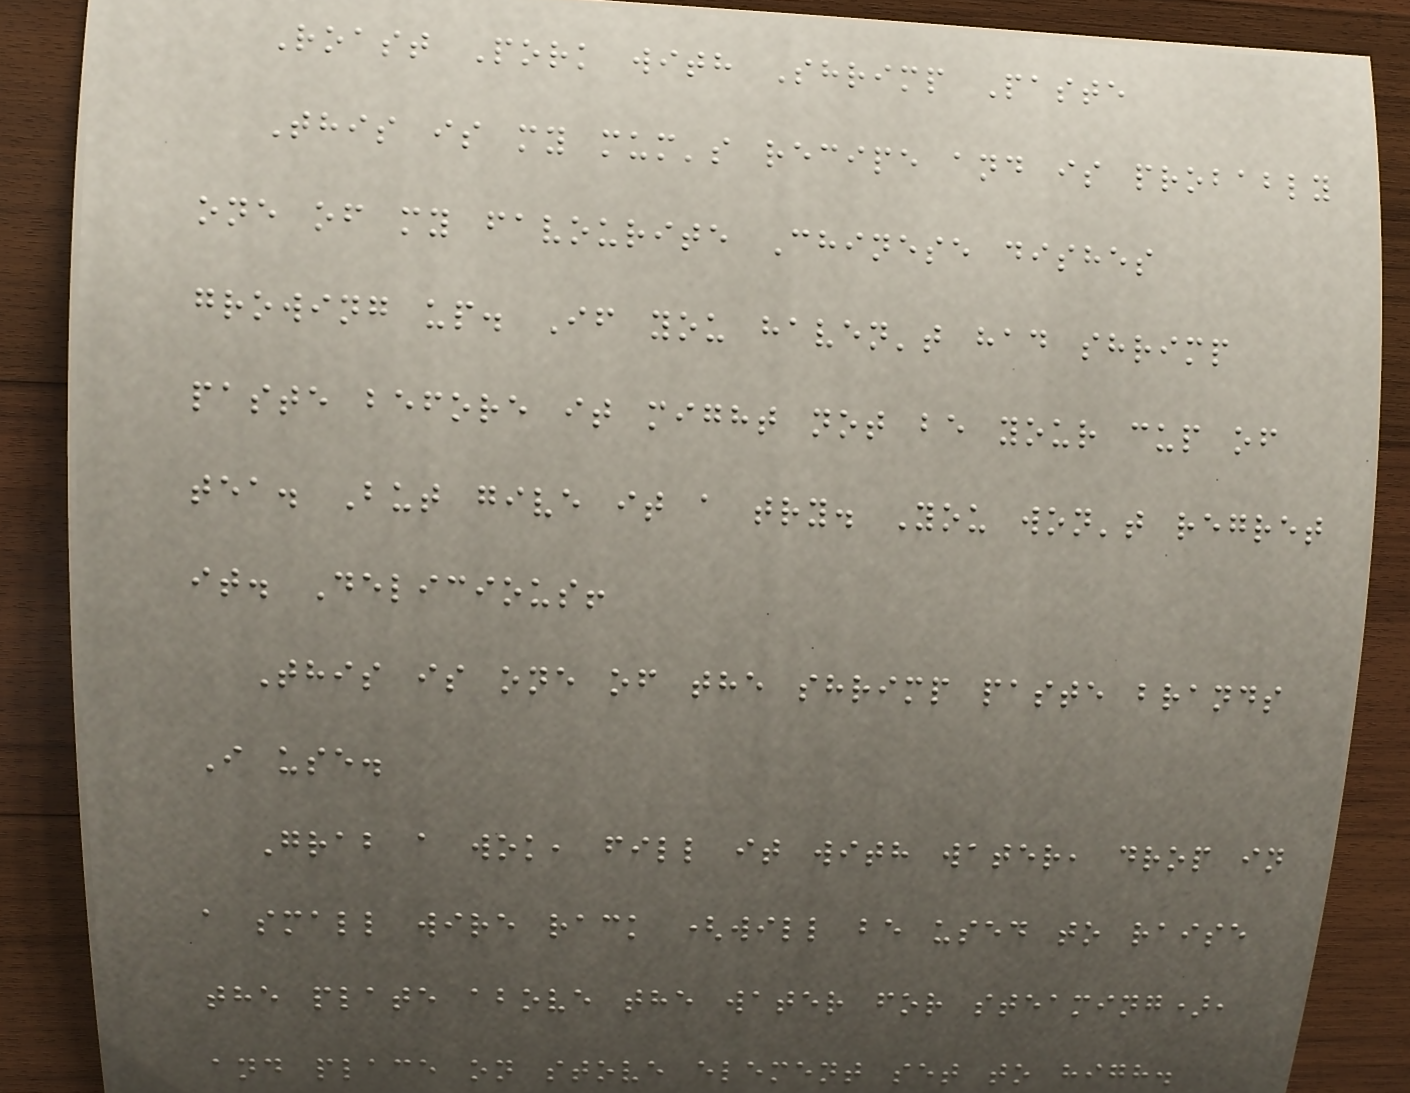Roast Pork with Shrimp Paste
This is my mum's recipe and is probably
one of my favourite Chinese dishes
growing up. If you haven't had shrimp
paste before it might not be your cup of
tea. But give it a try. You won't regret
it. Delicious!
This is one of the shrimp paste brands
I use.
Grab a wok, fill it with water, drop in
a small wire rack (will be used to raise
the plate above the water for steaming),
and place on stove element set to high.
